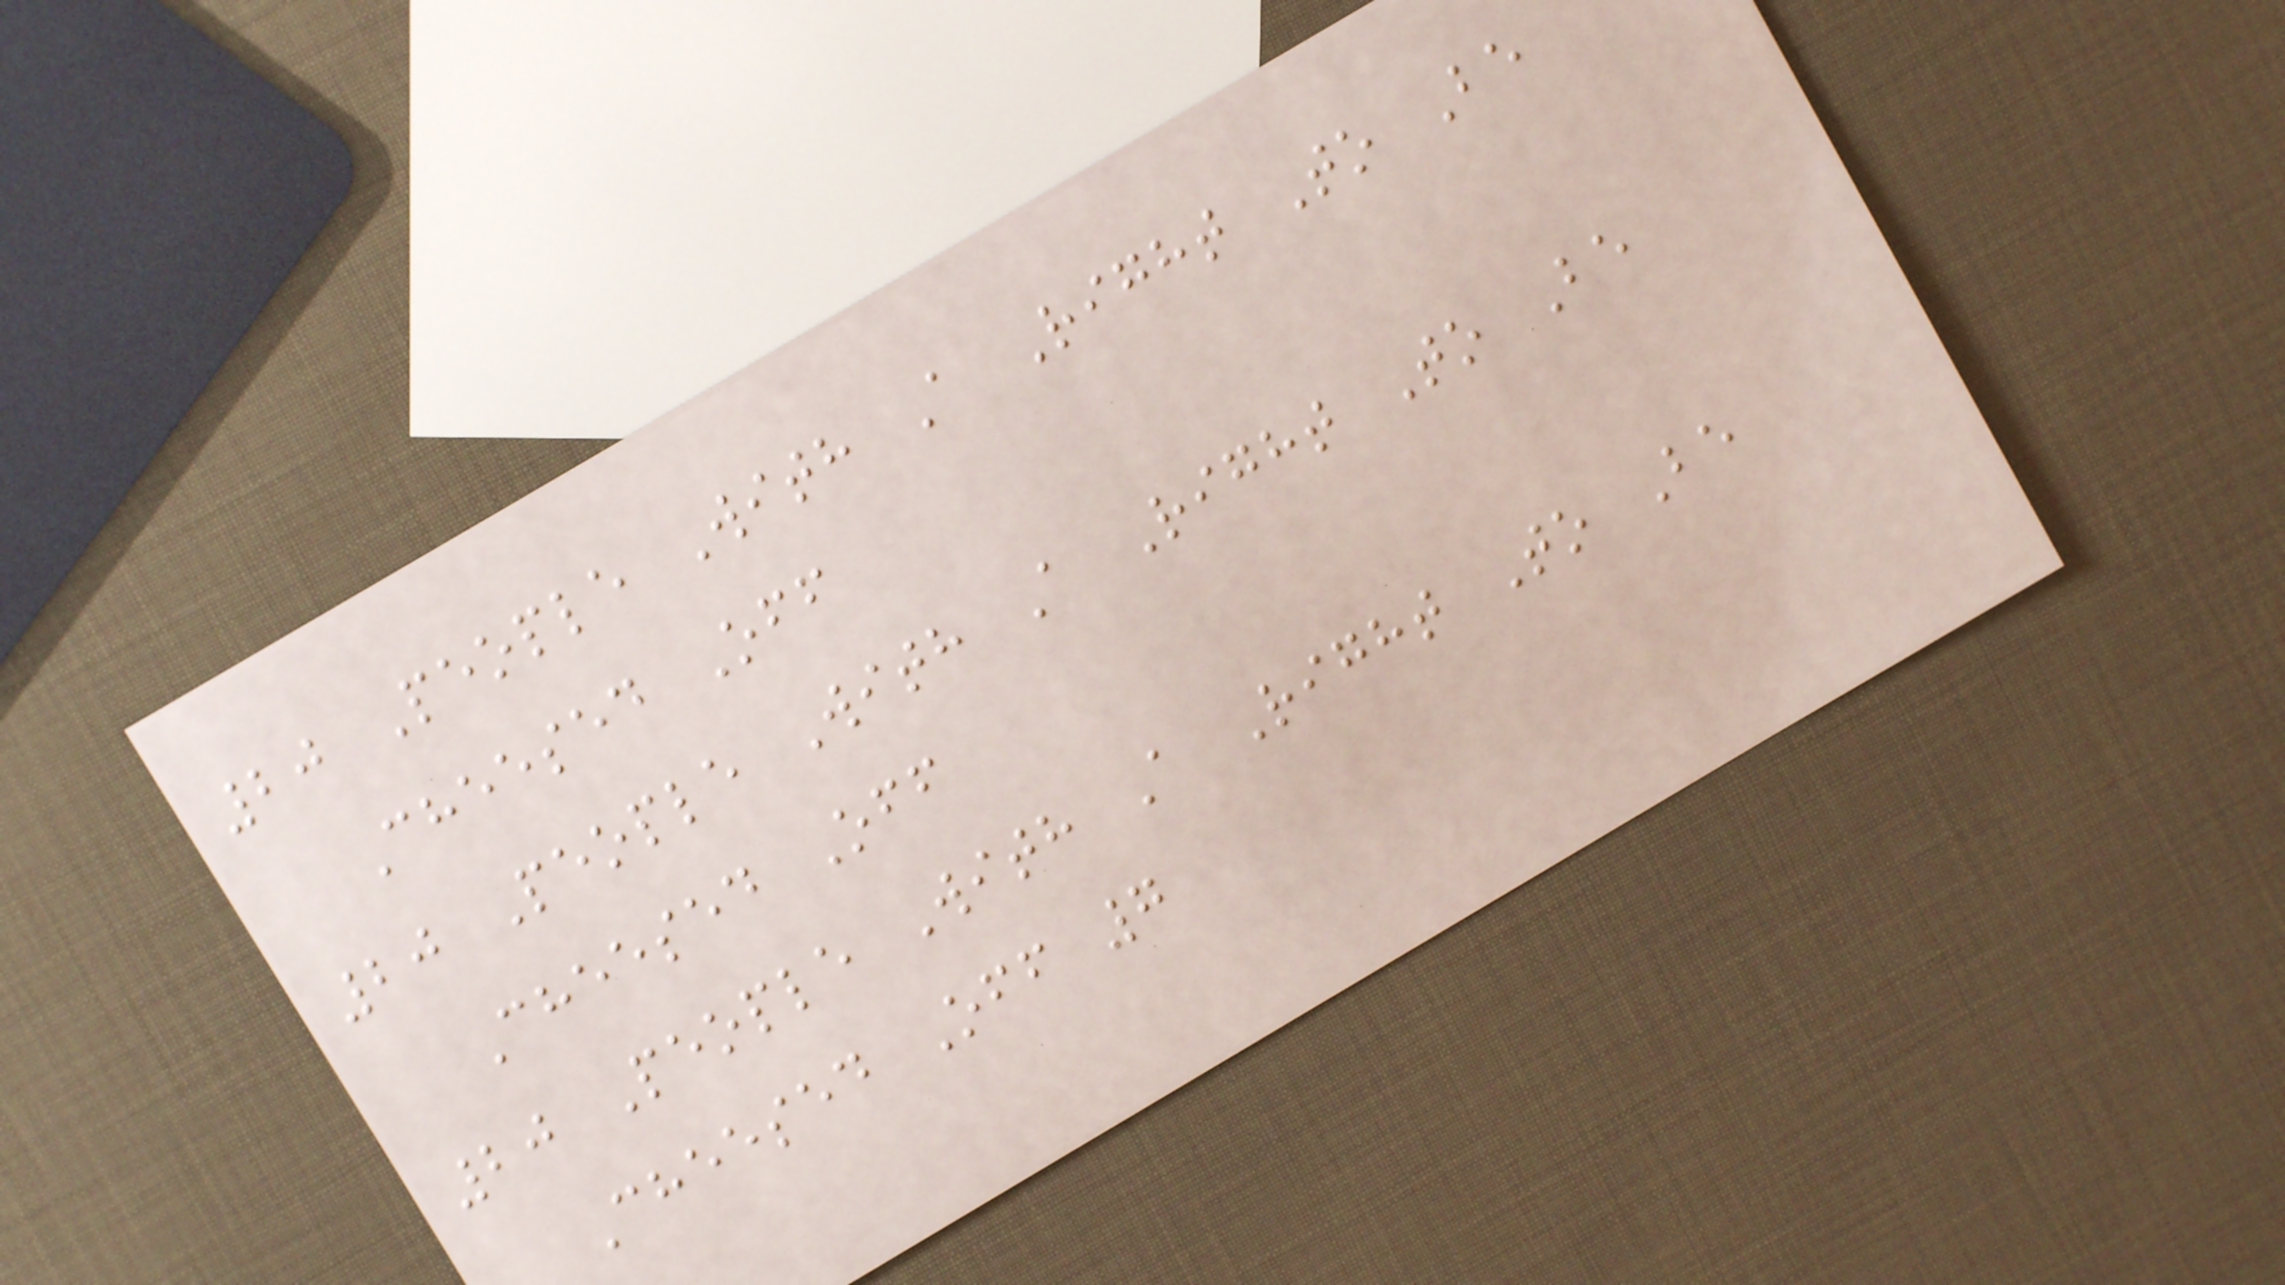20 People With A Right To Be
Cheesed Off
20 People With A Right To Be
Cheesed Off
20 People With A Right To Be
Cheesed Off 7
